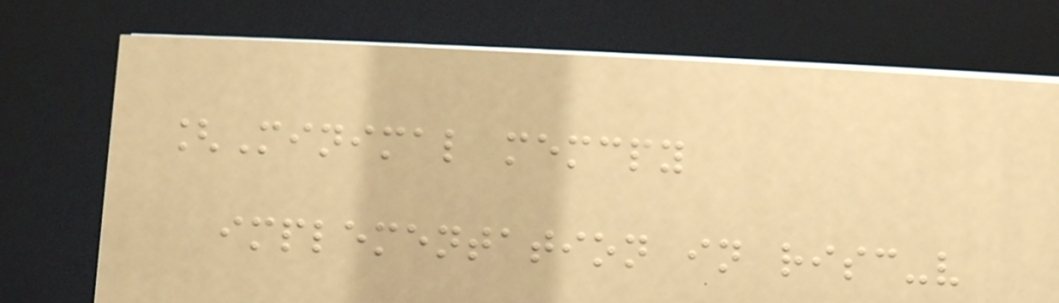[Minimal memcpy
implementation in risc-v
